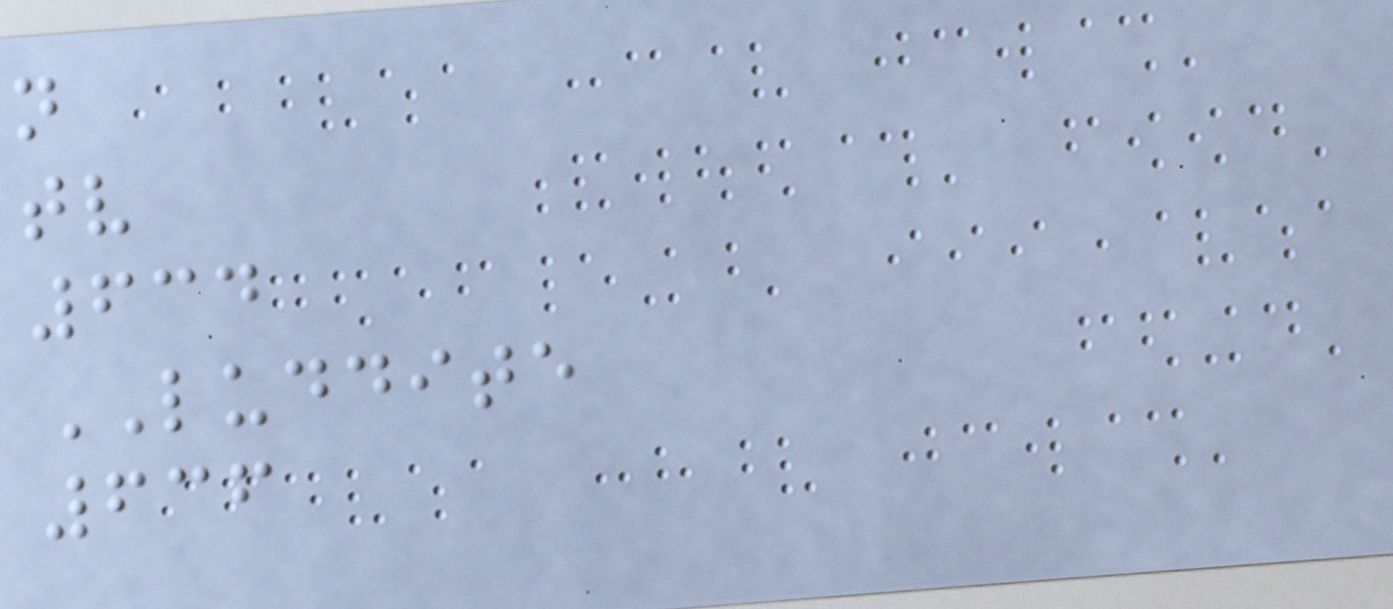n
tv
634
LUDDITE
636
